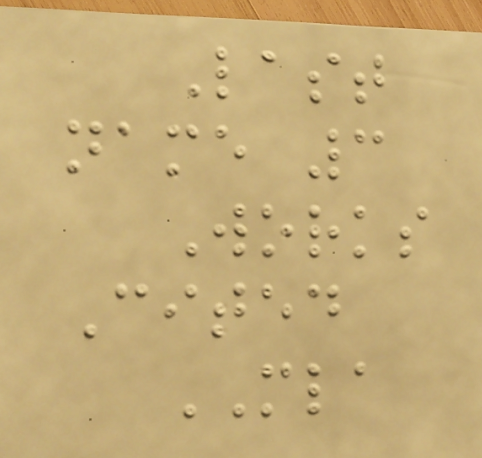Last
name 3
Works
Cited
MLA
